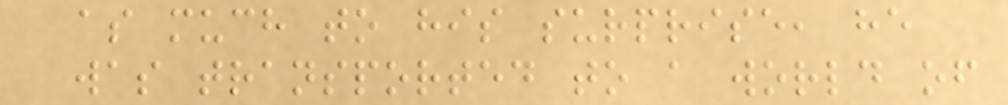as much to his surprise, he
was transported to a world of
